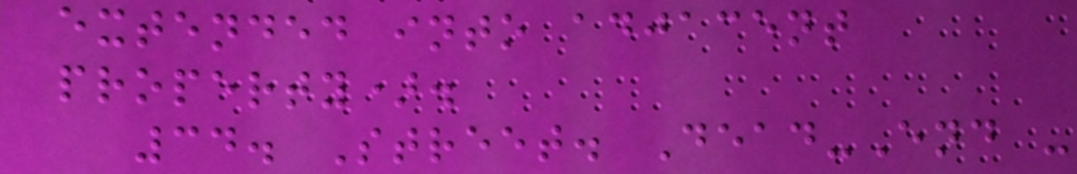extended into adjacent
property).
34. Street. Dead-End -
